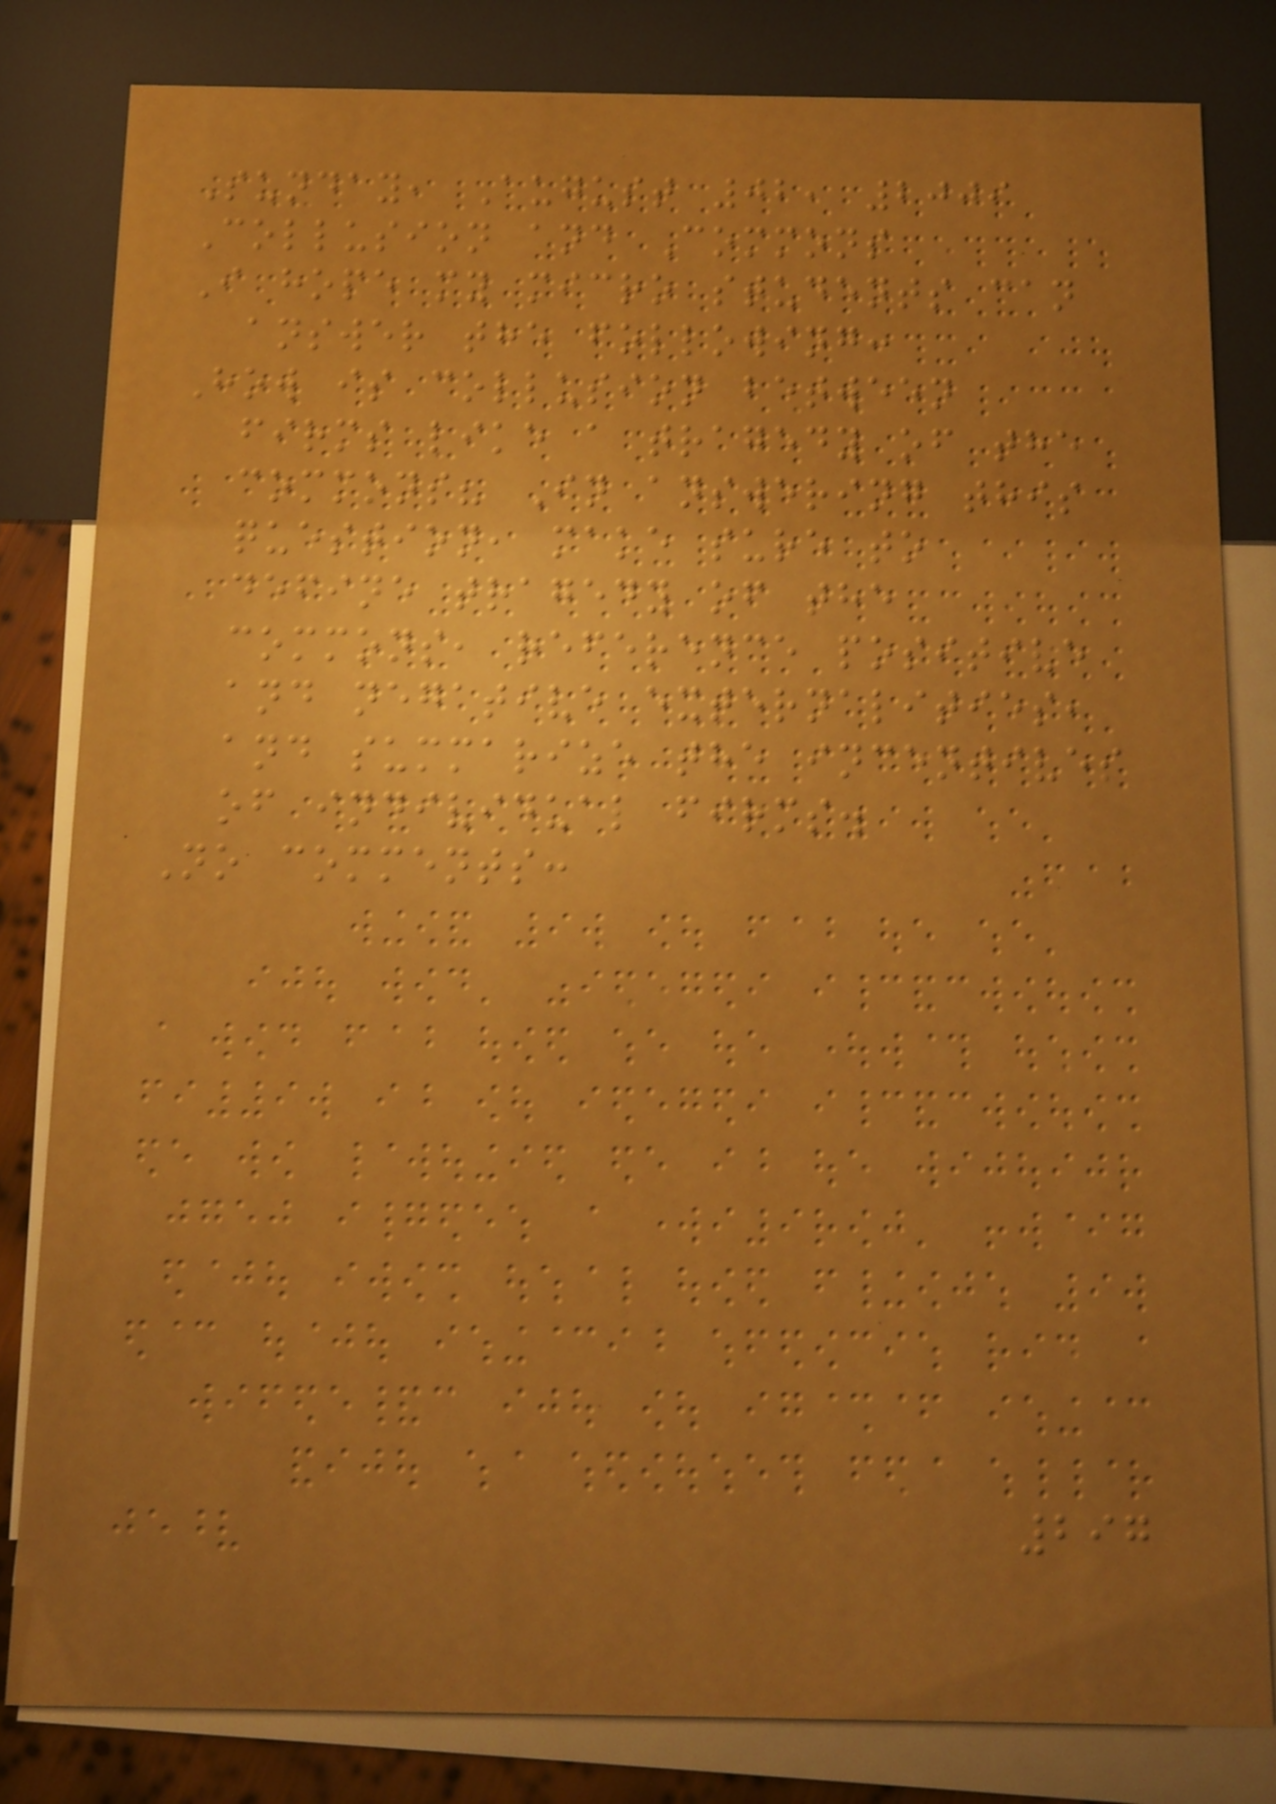Sunday, August 02, 2009
Collusion and Commons
I hope my micro students can
answer the following:
How is collusion between
firms like a tragedy of the
commons? In answering this
question, make sure to
define tragedy of the
commons, reference positive
and negative externalities,
and summarize the incentives
of individual firms.
No comments:
297
